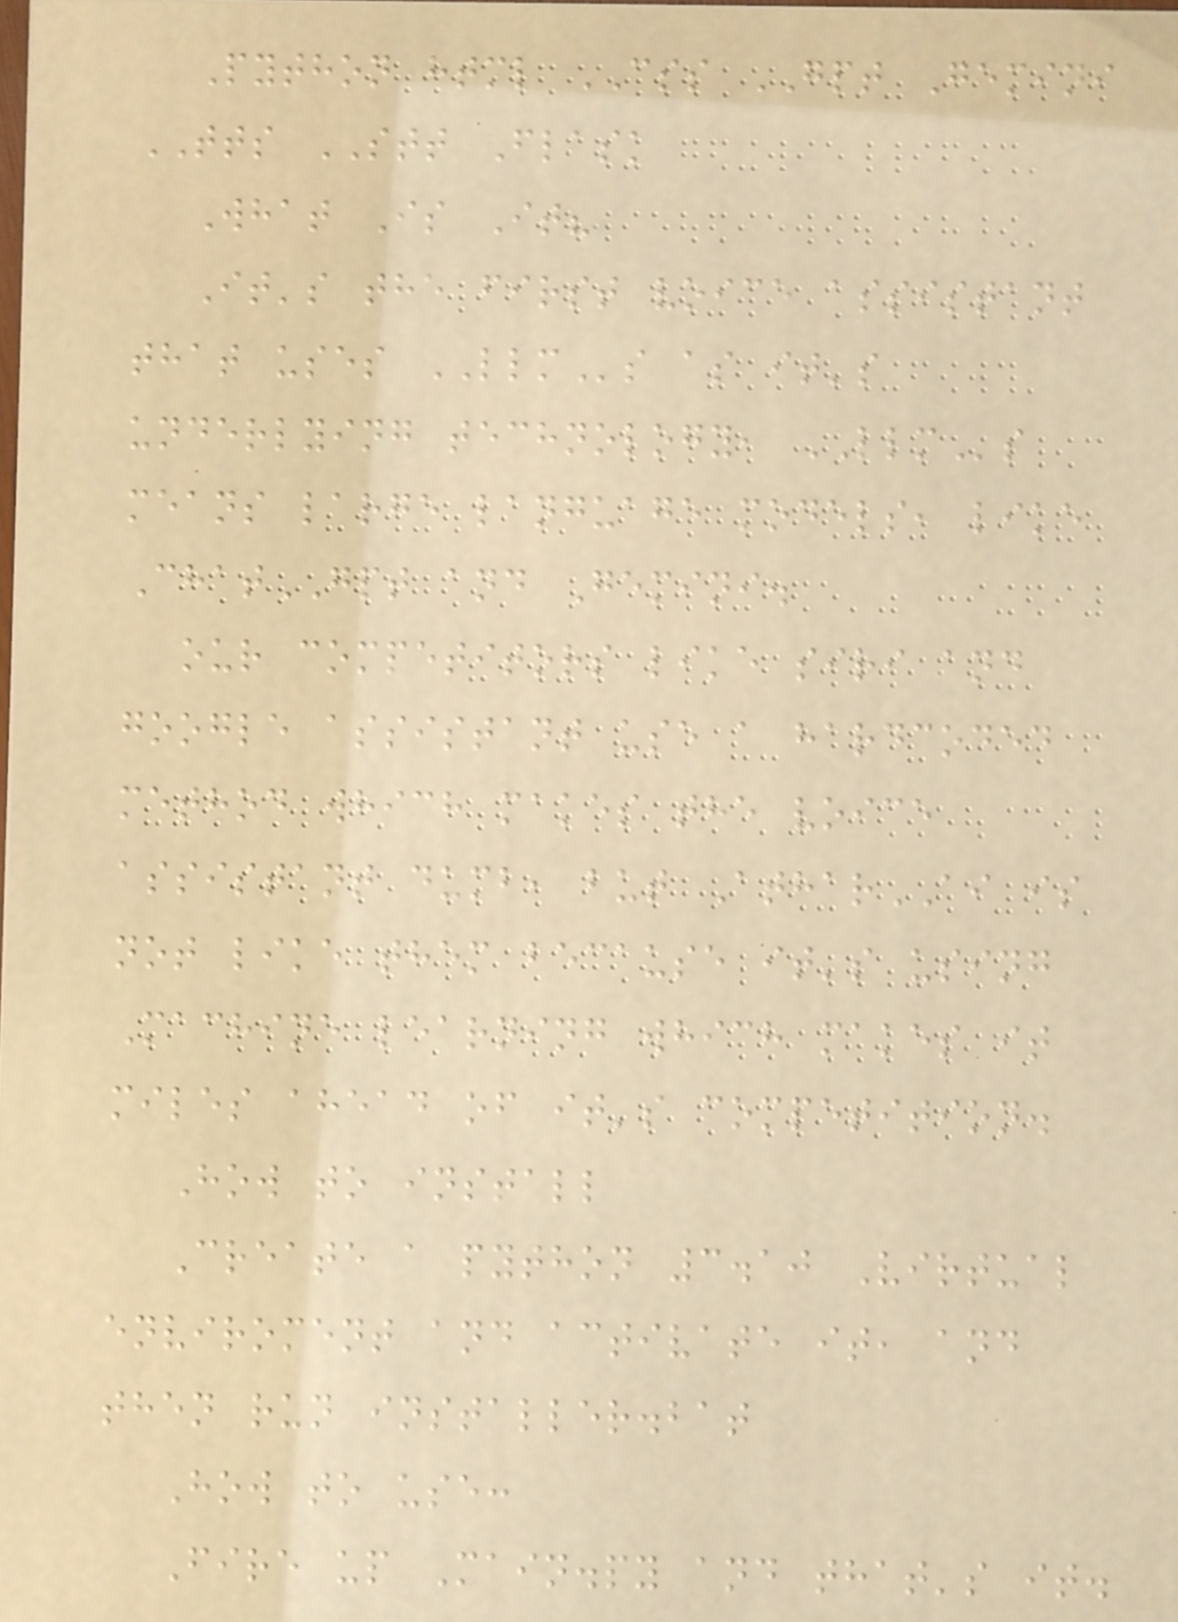Python html CSS GPT Gemini
TTS STT Flask
What Is It?
It's the first voice assistant
that uses LLMs as it's
underlying technology, LLMs
means large language models, like
ChatGPT and Gemini.
our competitors like siri and
google assistant use a hardcoded
method which makes the voice
assistant dumb, but AtharAI is
not like them because it's using
Machine learning which makes it
miles ahead of it's competition.
How to install
Create a python 3.10 Virtual
enviroment and activate it, and
then run installer.bat
How to use:
Fire up Main.py and that's it.
